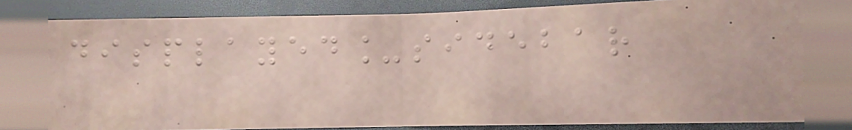displayed_sidebar
